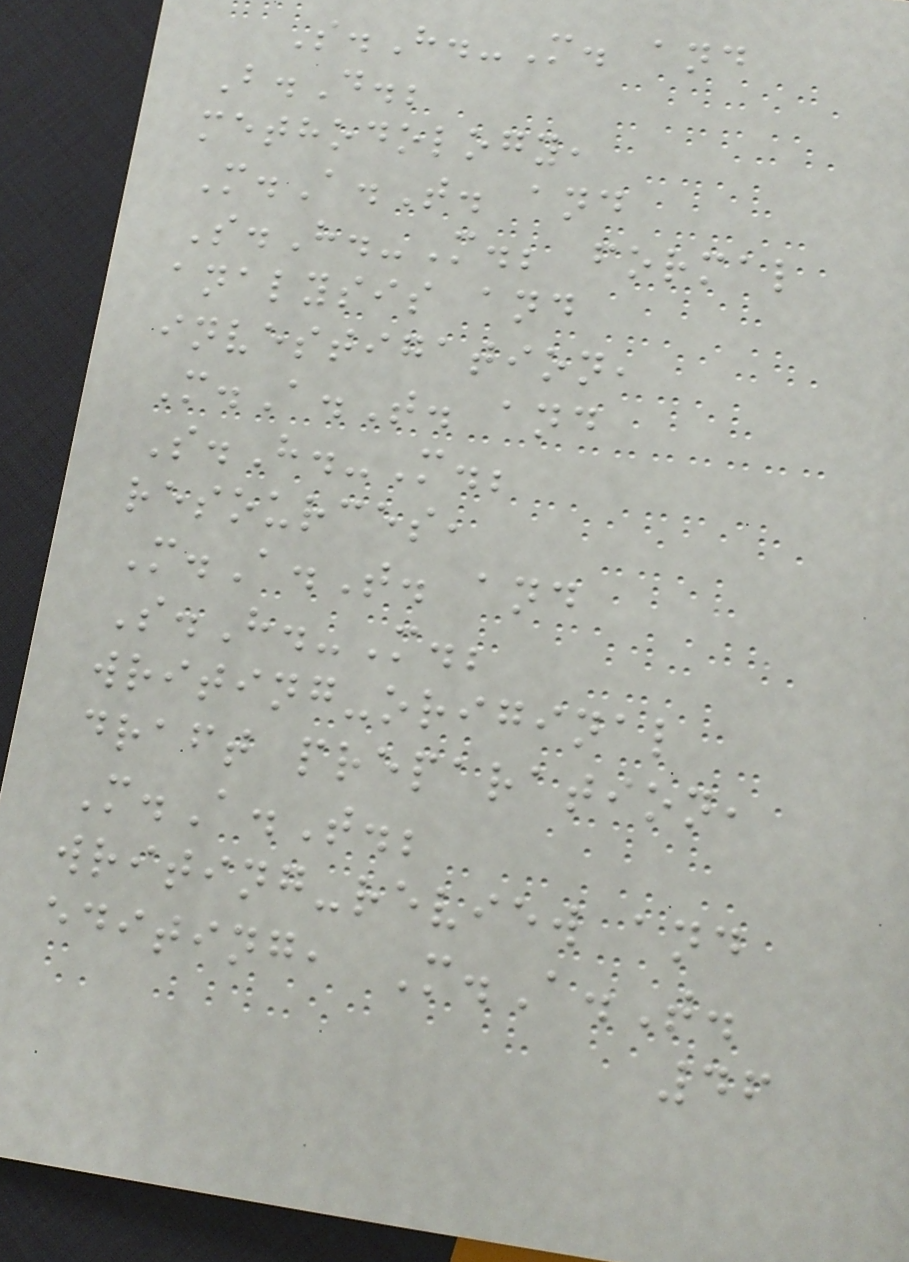S.H.-M. and
B.D.;
methodology,
M.A.T. and
S.H.-M.; formal
analysis and
investigation,
M.A.T. and
S.H.-M.;
resources,
M.A.T. and
S.H.-M.;
writing-original
draft preparation,
M.A.T.;
writing-review and
editing, M.A.T.
46
